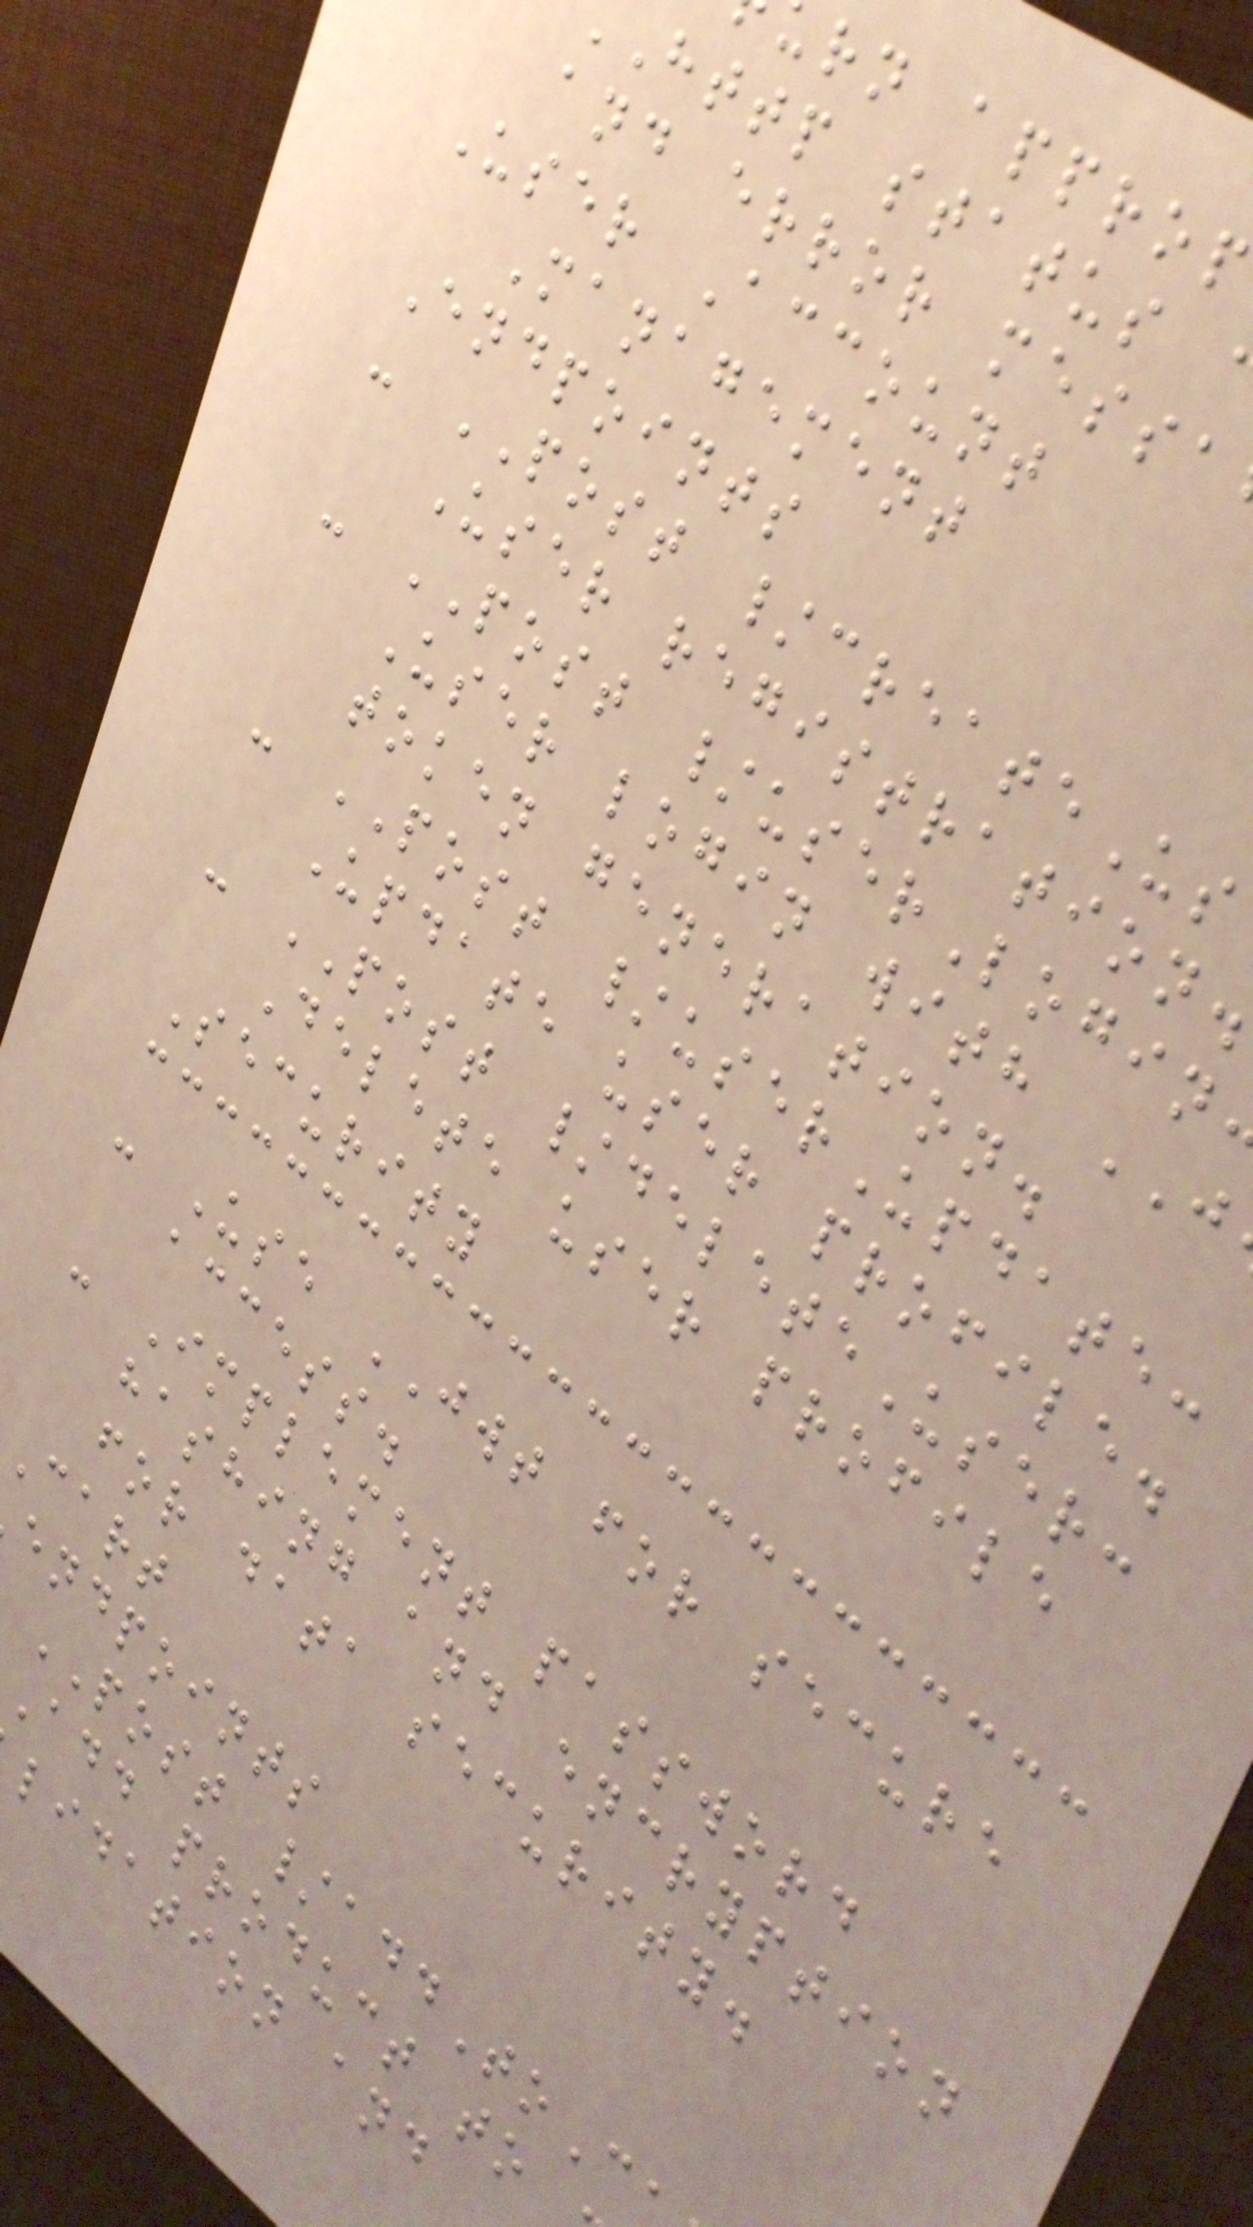rn approp
http status
and error messa
User Account
Management
Endpoints
- POST /createUs
User registration.
- POST /userLogin
User login with
token generation.
- POST /userUpdate:
Update user profile.
- POST /deleteUser:
Delete user profile
Security
- Use JWT for secure
access.
- Implement password
hashing and encryption
for data security.
Cart
endpoints
POST /addToC
Add product to
lidation and
